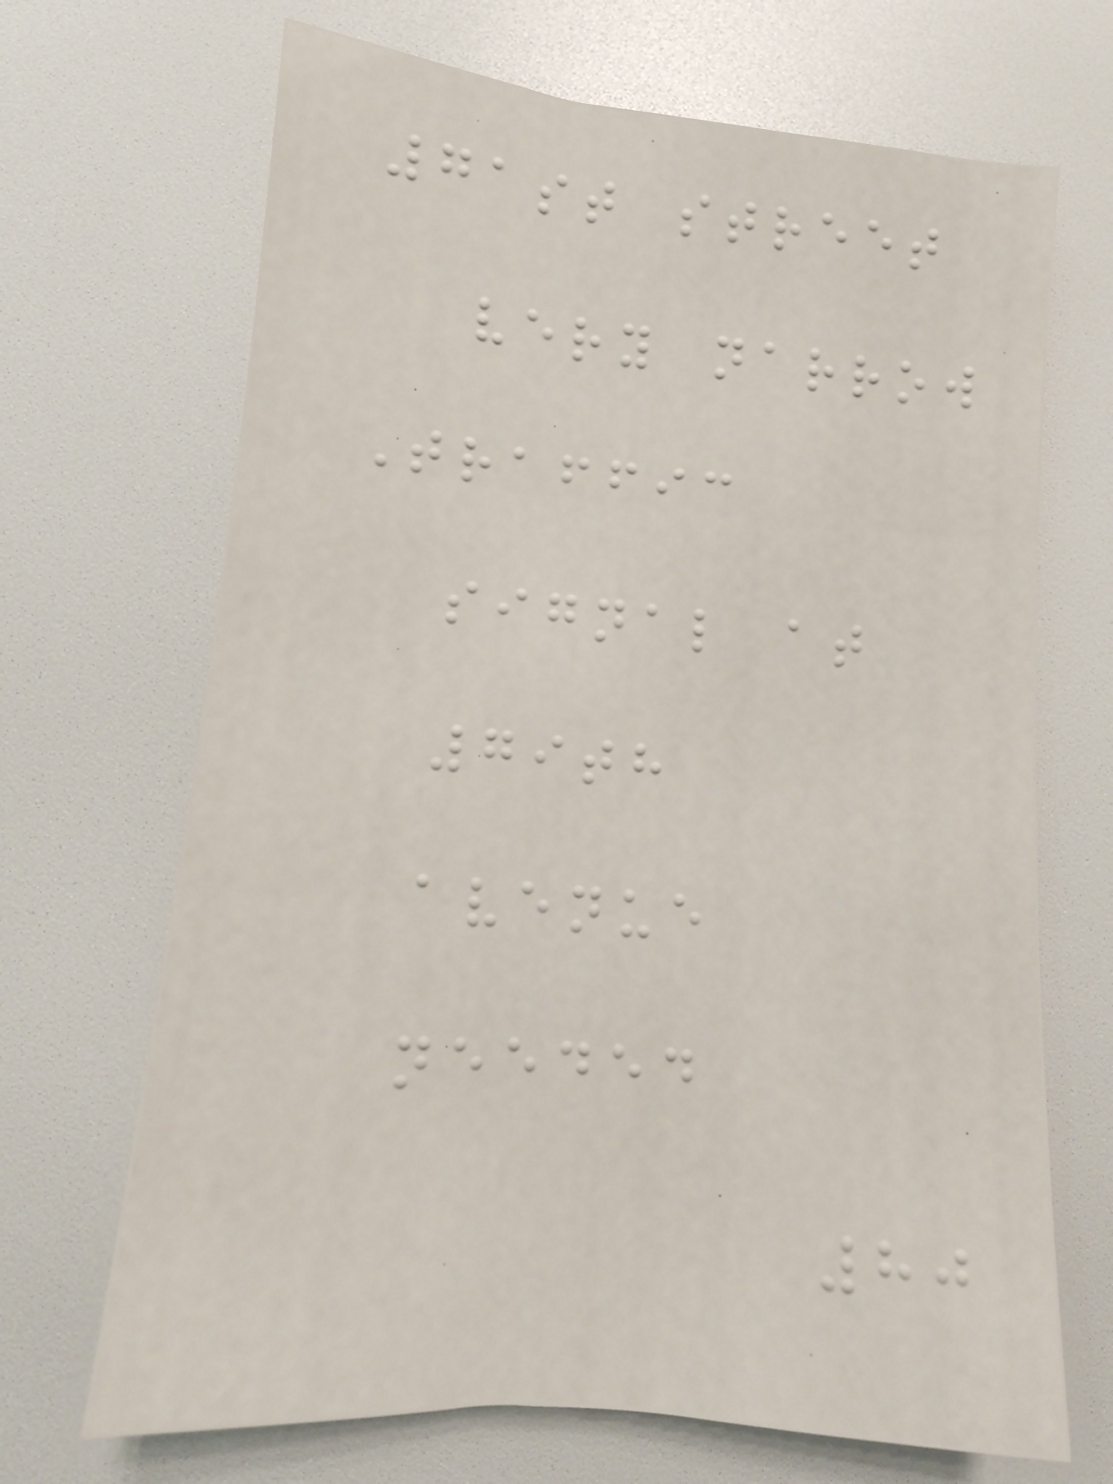71st street
very narrow
Traffic
signal at
79th
avenue
needed
80
